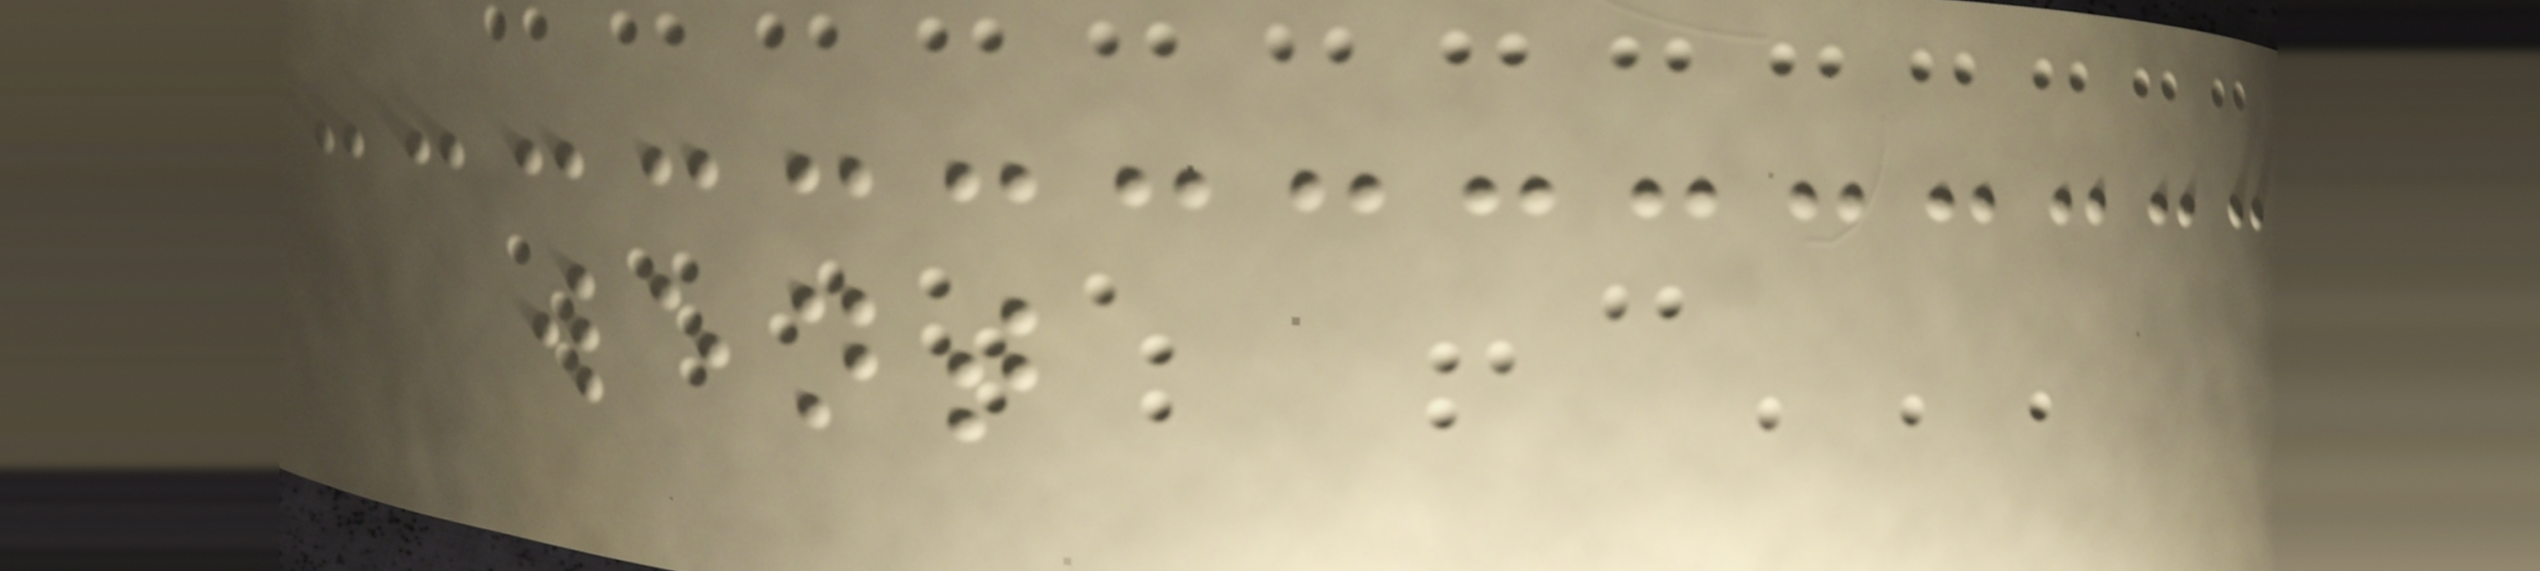went
